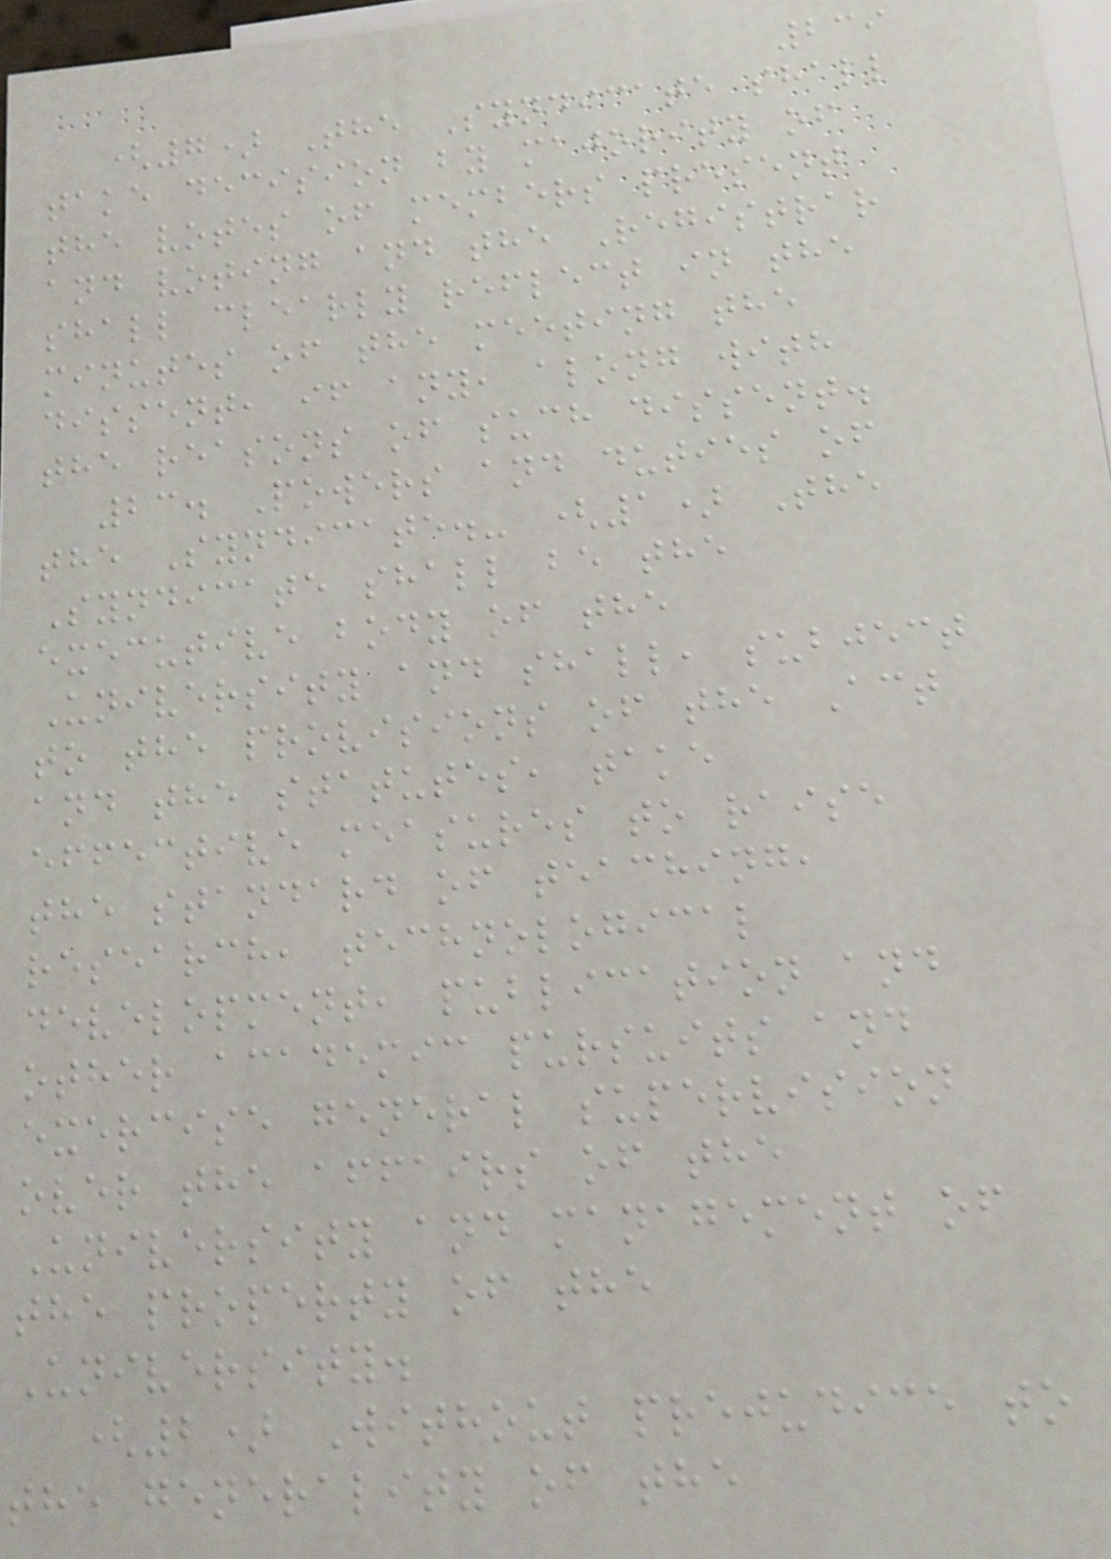239
(7) The Syndicate shall
take decision by majority of
the votes of members present
and voting and the Registrar
shall clearly reflect in the
minutes of the meeting the
dissent, if any, along with
the reasons of such dissent.
23. Powers and duties of
the Syndicate.- (1) The
Syndicate shall be the
executive body of the
University and shall, subject
to the provisions of the Act
and the statutes, take
effective measures to raise
the standard of teaching,
research, technological
development, publication and
other academic pursuits and
exercise general supervision
over the affairs of the
University and management of
the property of the
University.
(2) Without prejudice to
the generality of the
